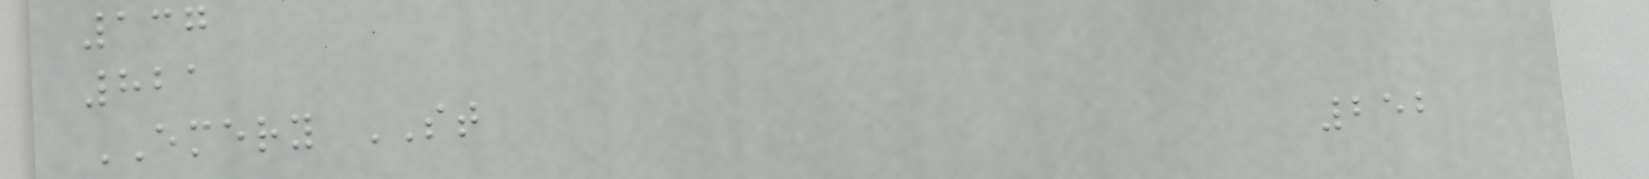137
821
EMERY ST
252
